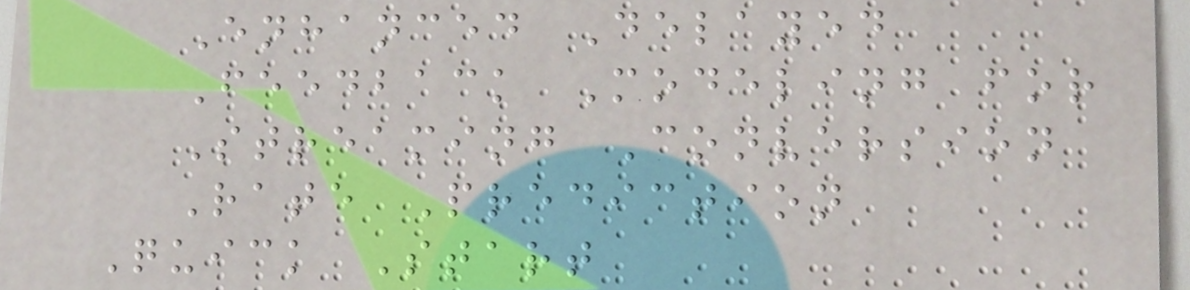Enhanced Delayed
Feedback Modeling for
Streaming Conversion
Rate Prediction
Quick Start
